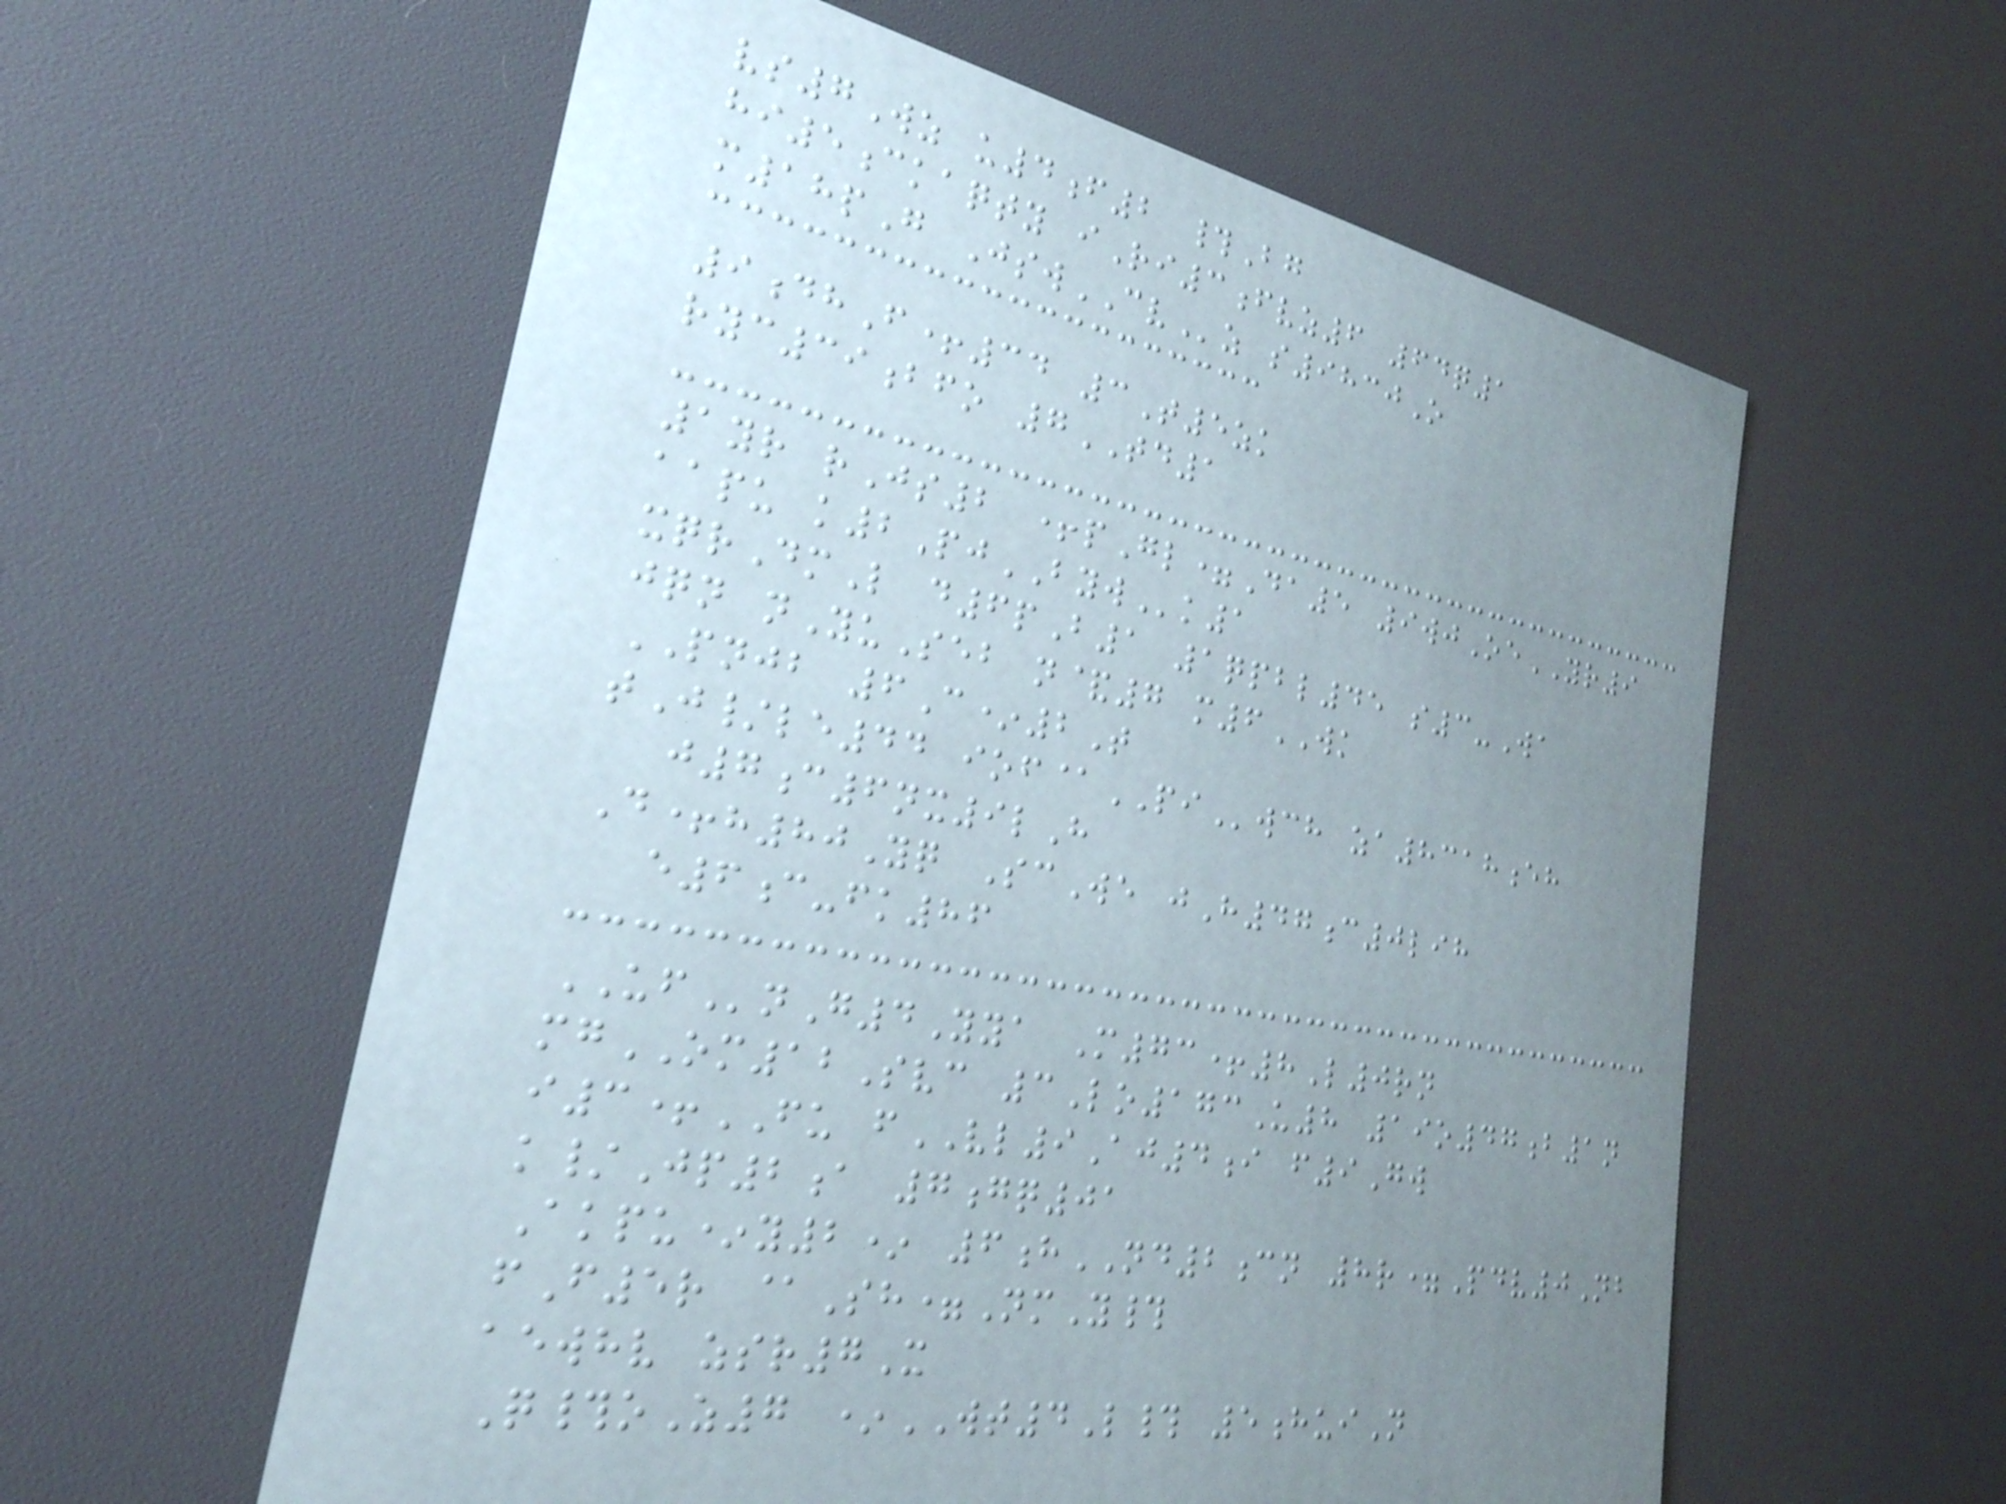vs7Wz u4f2 #Bg
hi5ckaqty iRi3fvz6 64q1
m18pG JswCVz s9830O
9dhF+34 3T5zk
ryc39bfo 7TD1
1yr rJs2 +pGl=Da5 9wjOeYR9
aapu k2PjBYWk1
xqrDmL d6pB1 1qpbl45 s3-Wa
jqn nYuSeb n&7 m6WK
PNJB 6C*2T
tJ/le44 iof@PIwch za8318eh
j7c6nx9lH
D+h80Yq ScWe jH47c0lih
e6c-fk86
UFnG4Yya M73+8L0rn
mgOM12Svc 3Lo173U8 19o47b1n
i3+FU fVL9Aj4i f9Gw
k/Jp2a 7gq01
Akpu*y2* 6hND2cn 8r=Pdv0Nb
fF5r @Sh=NmY#
aewhv zsr7X
Q#oZ7 *WT4L# 5huiN
